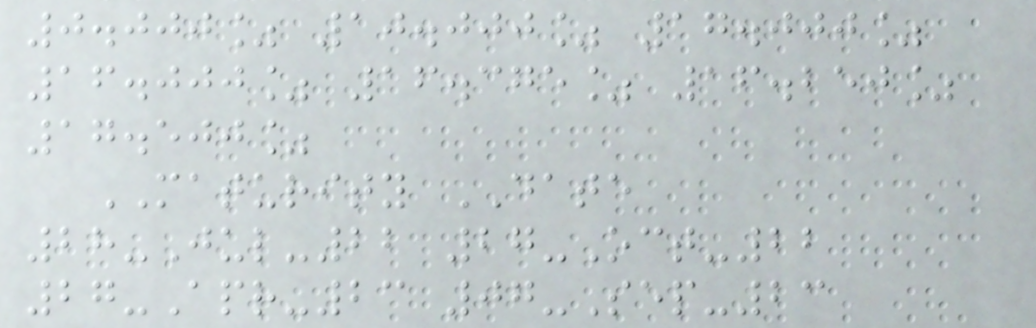0.000% 10.000% 17.000%
16.000% 16.375% 16.250%
17.500%
MATURITY DATE
28-Jul-22 27-Oct-22
27-Apr-23 07-Sep-23
